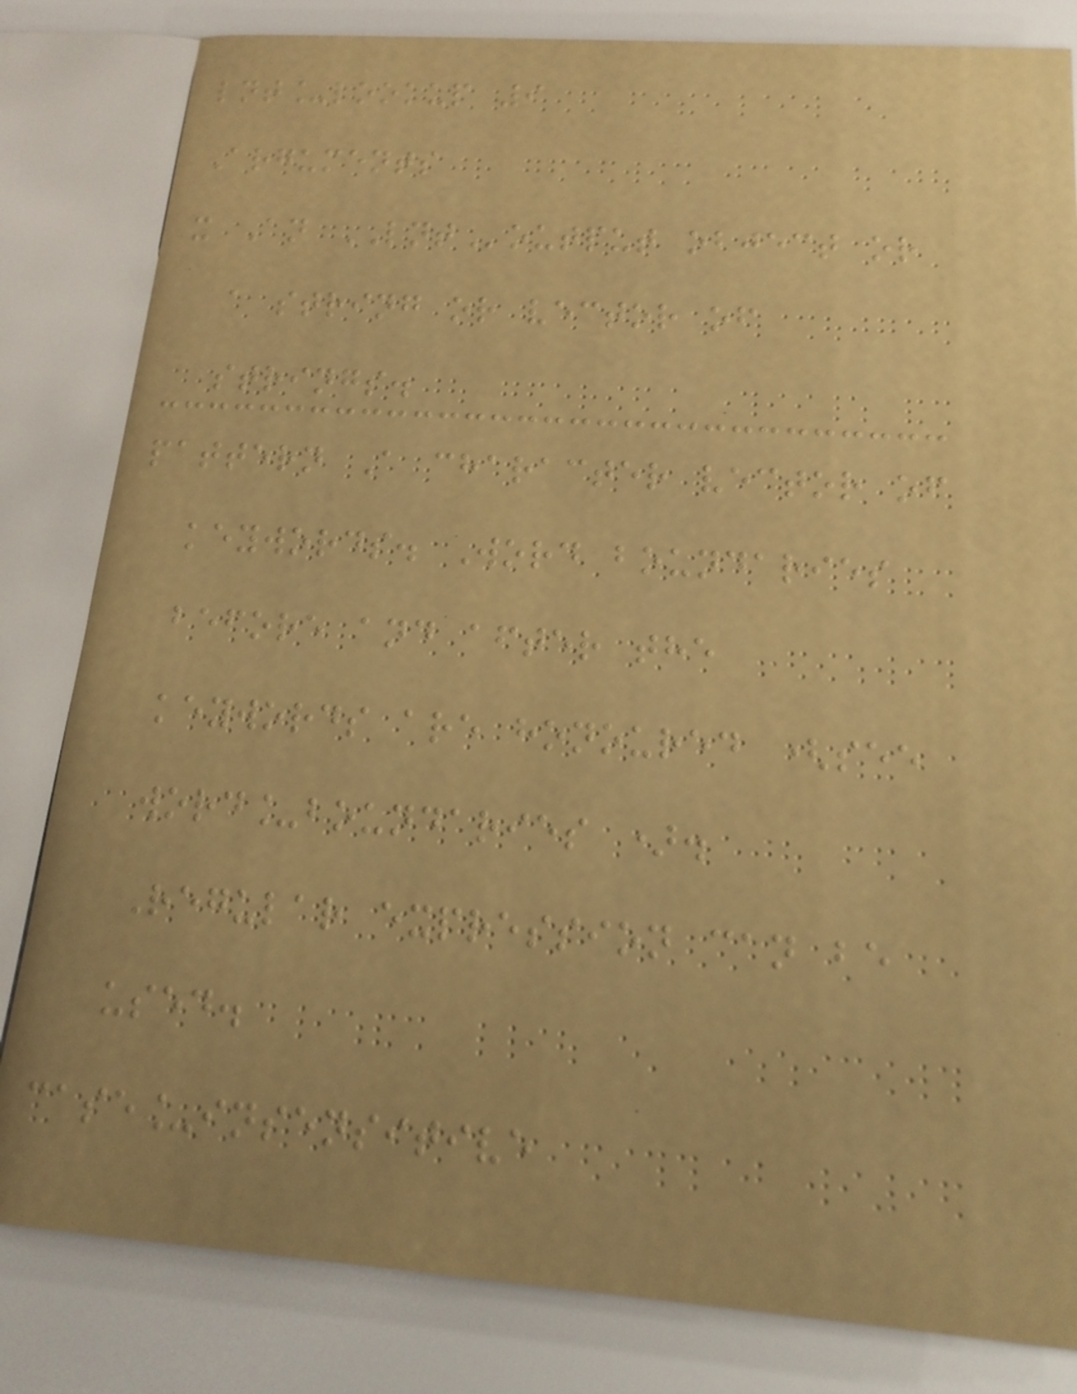lnt_lookup 9
Arguments
x An LNToutput object or
a string or vector of
strings.
pattern A character vector of
keywords. Word boundaries
before and after the
keywords are honoured (see
word_boundaries ).
Regular expression can be
used.
case_insensitive
